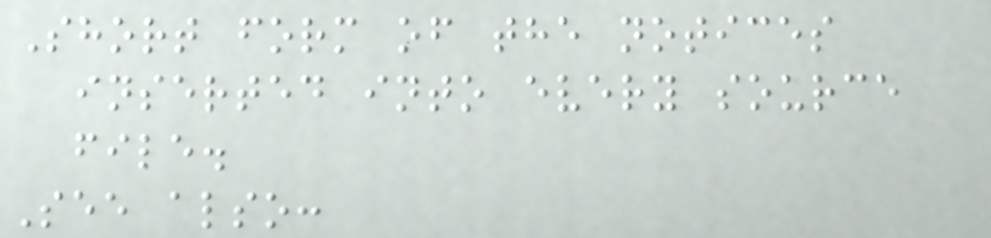Short form of the notices
inserted into every source
file.
See also:
